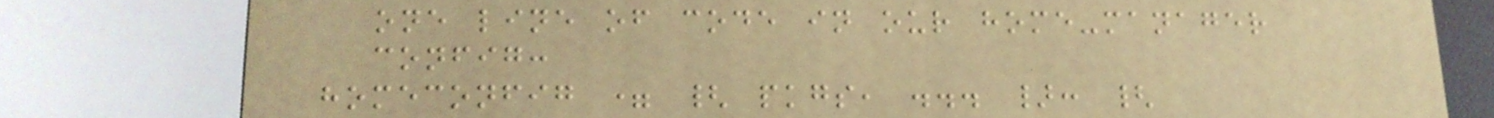one line of code in our home-manager
config:
homeconfig = { pkgs, ... }: {
